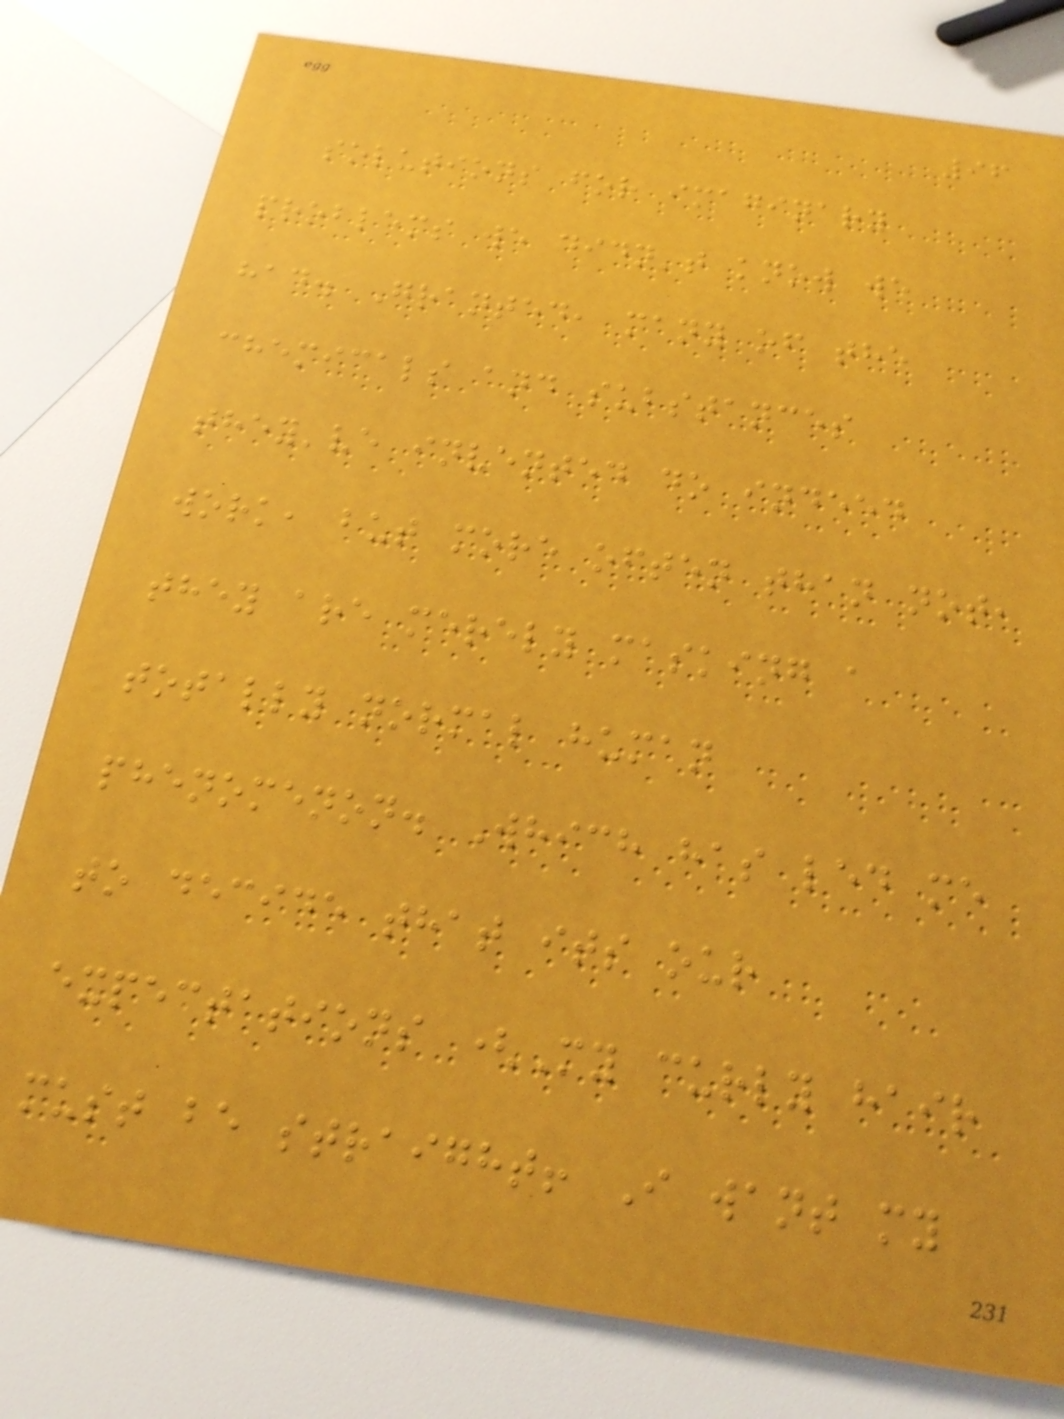96
solutions for imaginary
problems we didn't know we
had. Granted, many of the
chemicals and substances
they've invented do indeed
work, but more often than not,
they are merely masking a
totally normal human
phenomenon. Which has led me
to decide that its our
expectations (My curly hair
must be straight! I want my
